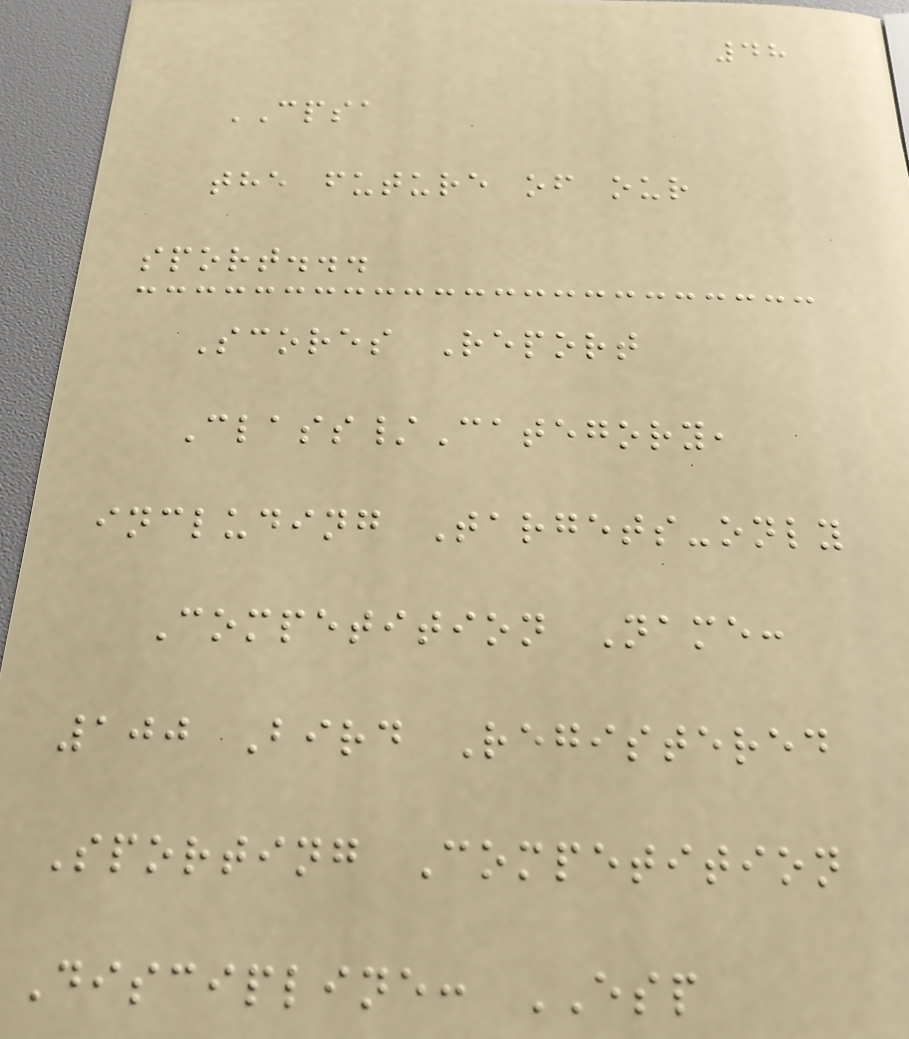48
CPSA
the future of our
sport...
Scores Report
Class/Category,
including Targets-only
Competition Name:
100 Bird Registered
Sporting Competition
Discipline: ESP
